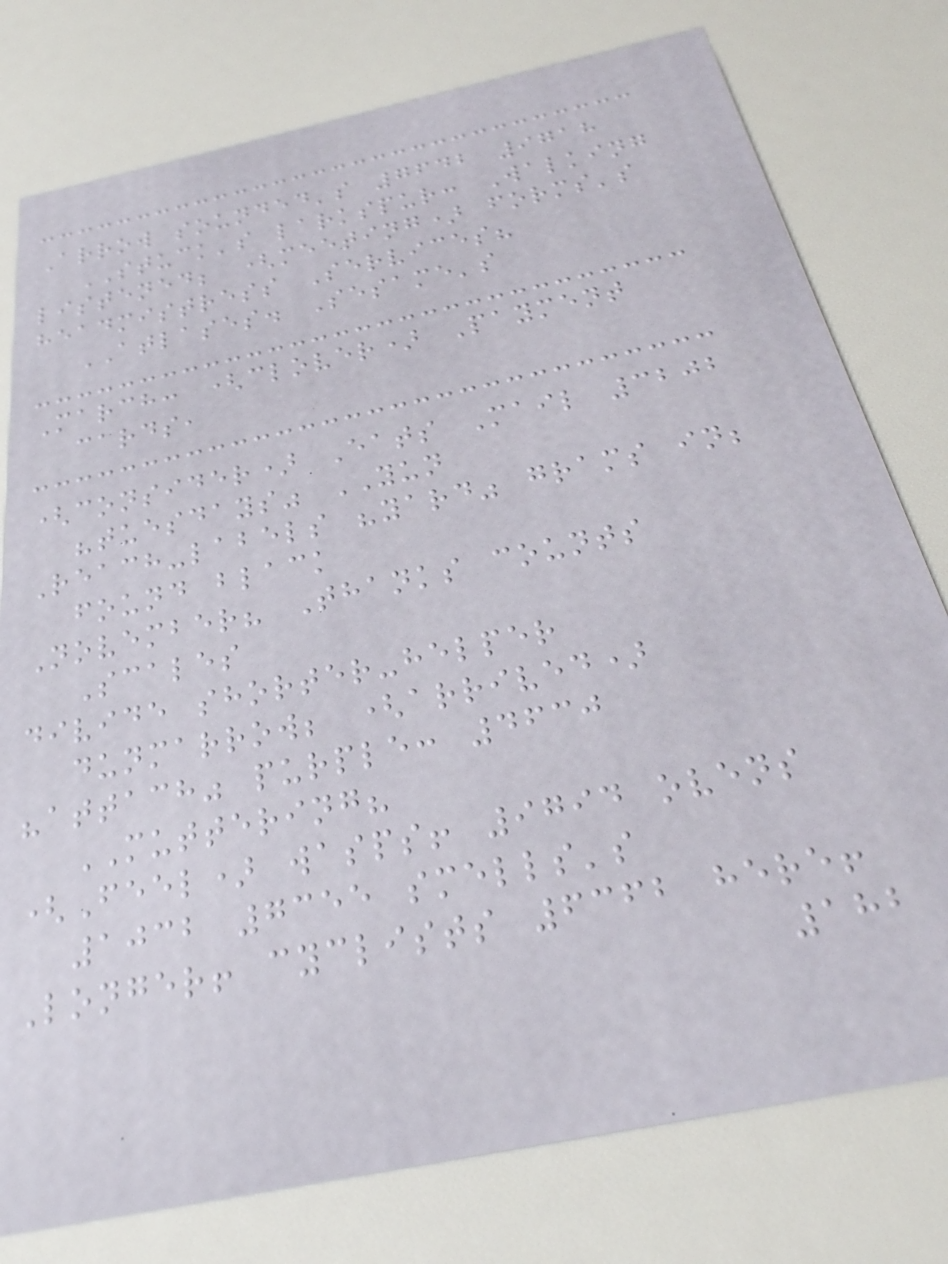Arrow sounded's 7642 9718
STUCK's larkspur: Walking
listened; (meeting) forms's
headmistress Services?
ATLASES. Sesame's
March: (clover) Payment
cards,
(consider) Eats Mail 3202
"tuesdays" YUN
Reach-labels "yard" grams in;
found black
November? Thanks counts
Scales
divide shorter-helper
dunmarrow; (arrived)
"attach" purple: 4630
MUTTERING?
(Feel) wasps! 9794 ovens
1032 7355 smells's
Longer! cyclists 6362 here!
182
